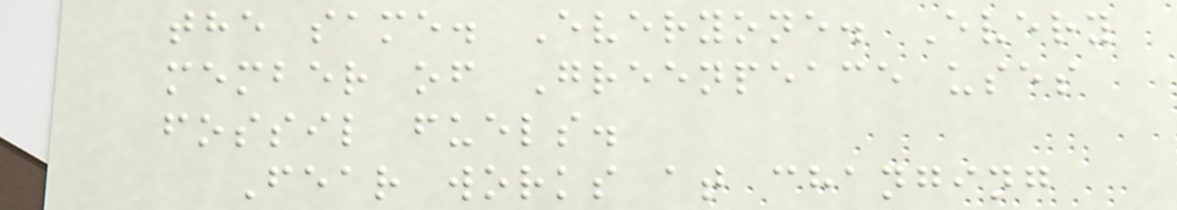the same. Everyone. Every
member of Greenpeace uses
fossil fuels.
Fear works at changing
